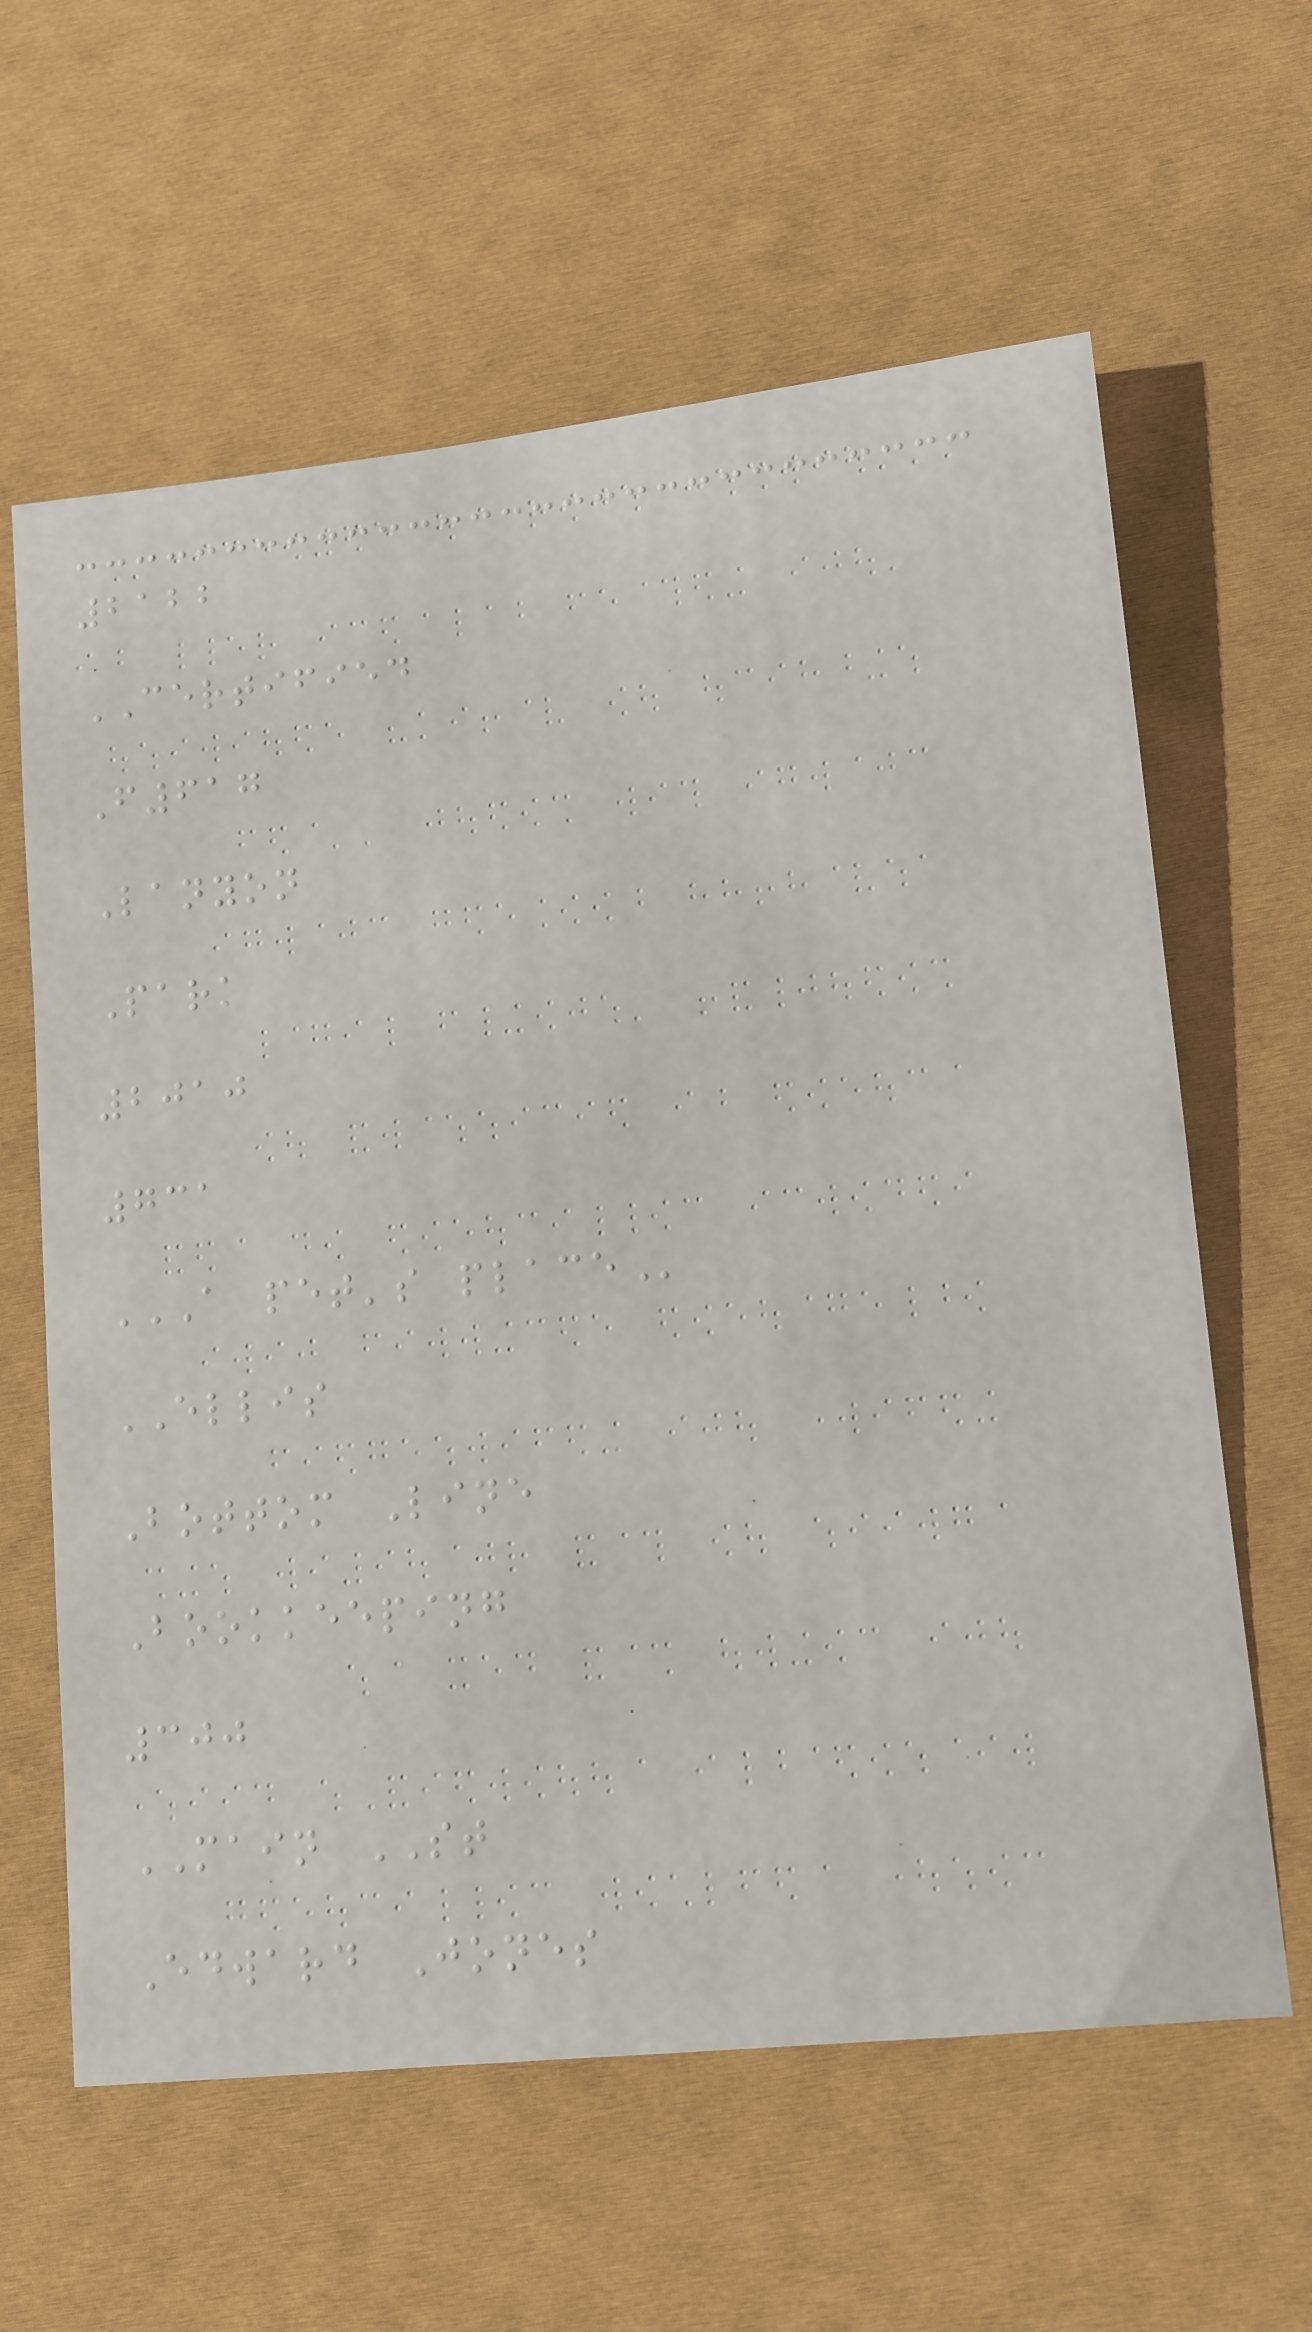2122
CERTIFIED
F617
Lanyon
Park
2010
731
A PET'S PLACE
ELLIS
Bottom Line
Bookkeeping
300
MAIN ST
Edward Jones
